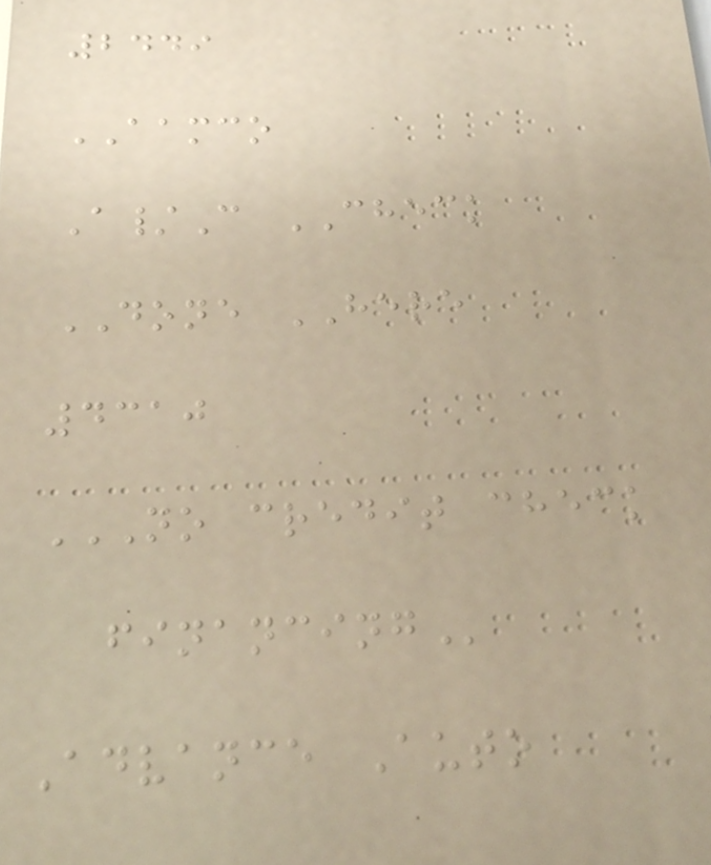2449
AAMCO
A/C CHECK
DONE HERE
4310
NO CREDIT CHECK
FINANCING
Advance Auto
